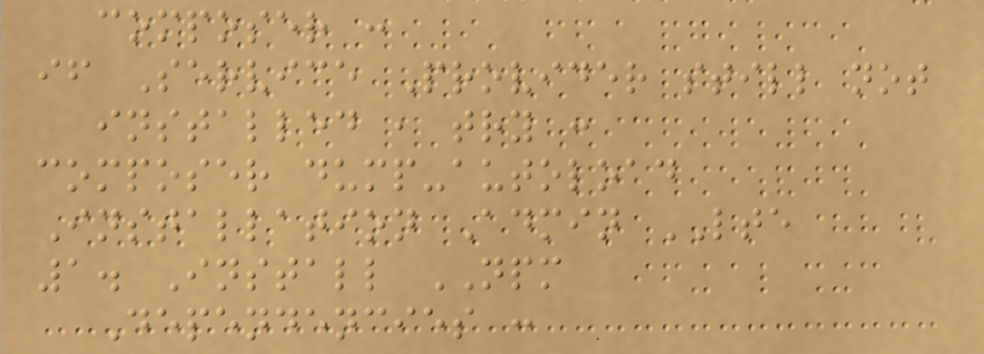composer :
if Service Provider still not
installed , try :
composer dump-autoload
Installation Admin LTE
1. Install NPM
Dependencies :
